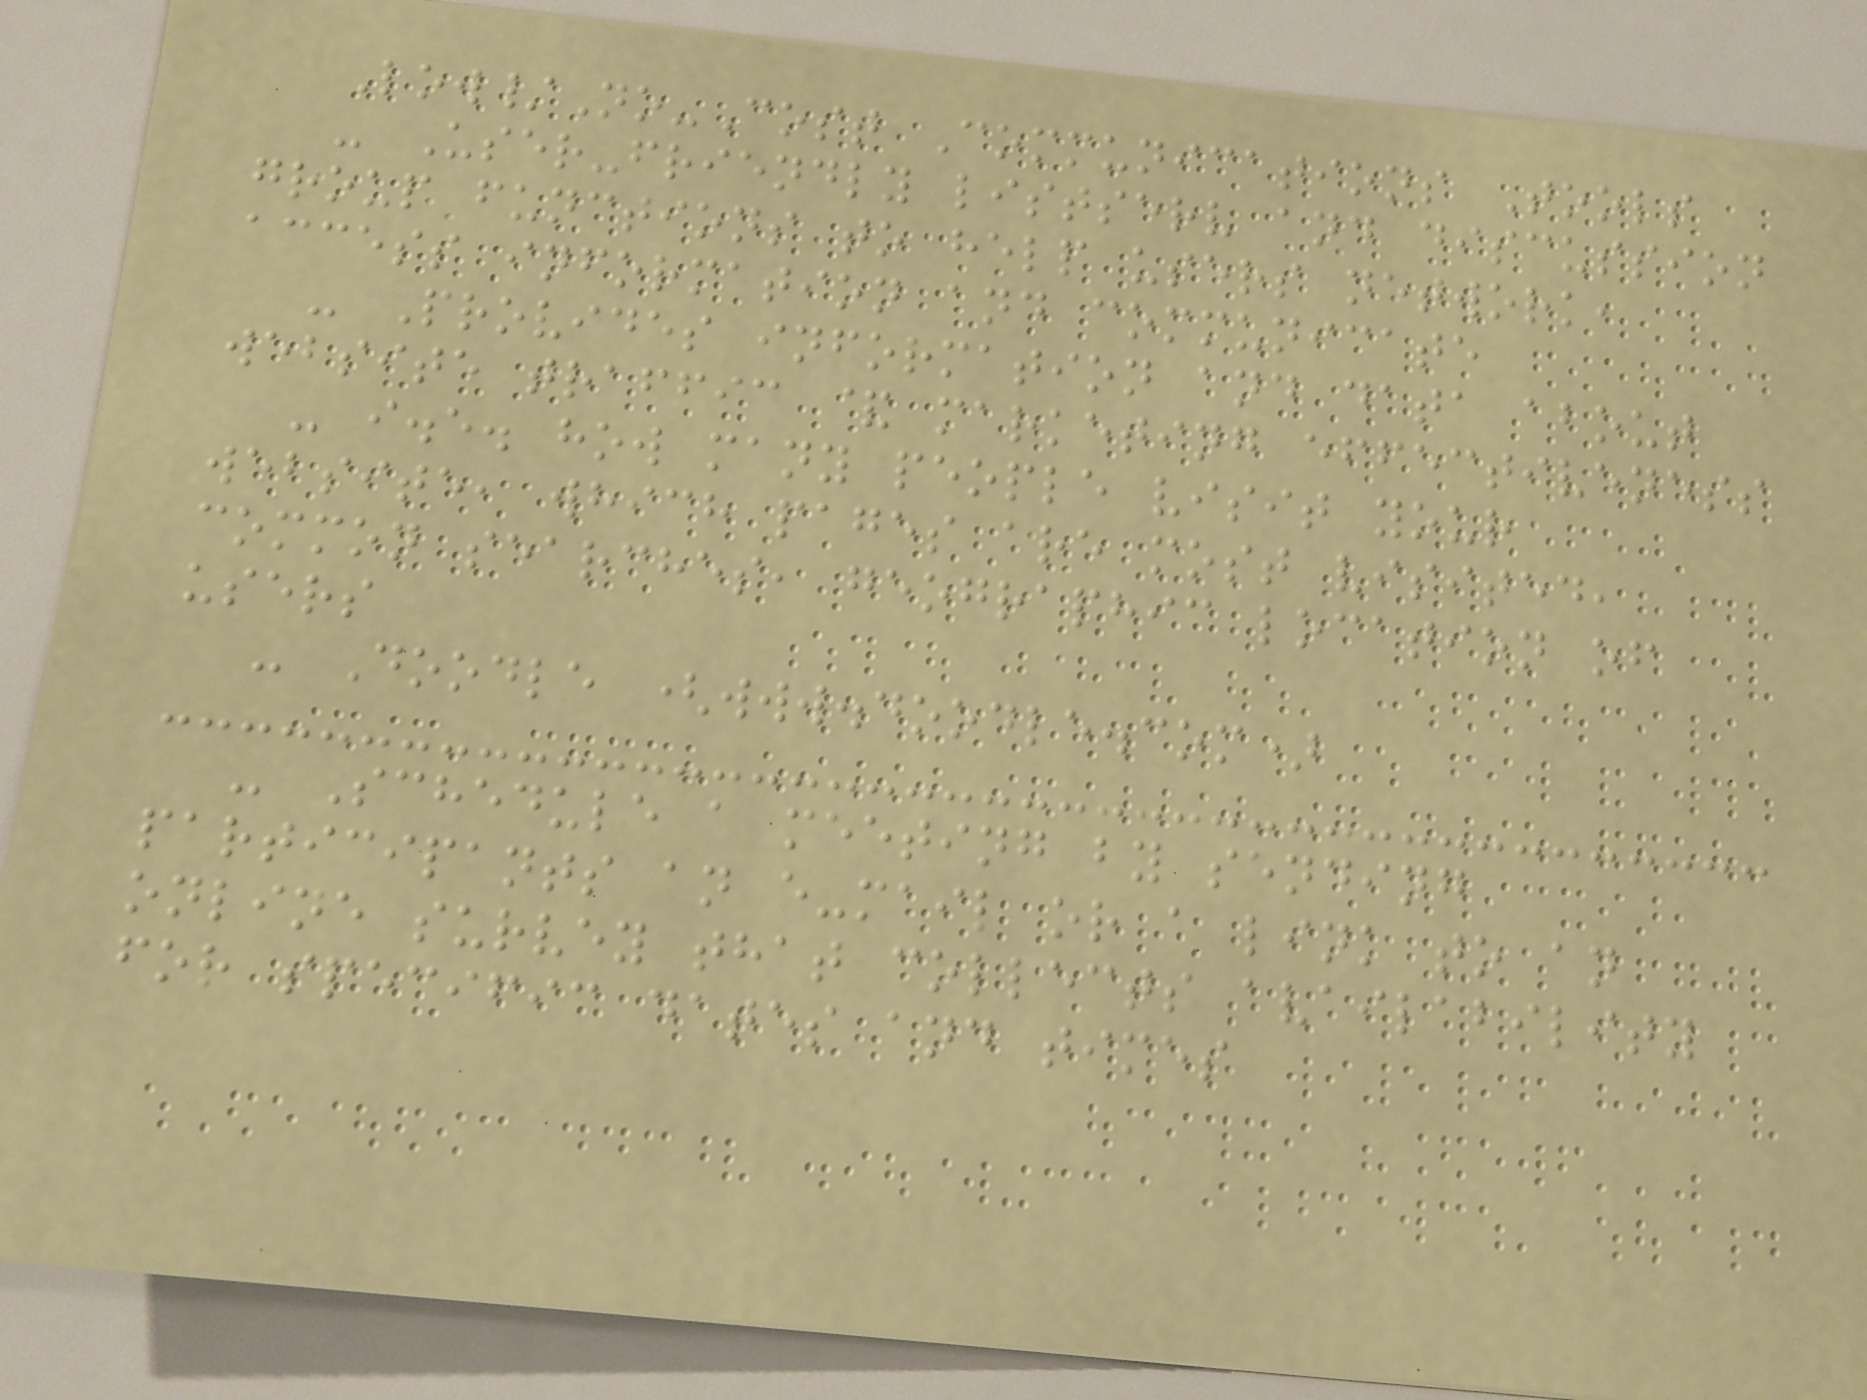Low/No-Cost Communications Tools
- User-friendly listserv and discussion
group functions to help users network,
access information and communicate
- Provides information and data about
website traffic & marketing effectiveness
- i.e. how many people visit your
website, which pages are most visited,
common searches, geographic location of
users
- Doodle (www.doodle.com)
- Schedule a meeting by sending
participants an e-mail or a link to an
online survey that collects availability
for specific dates and times
